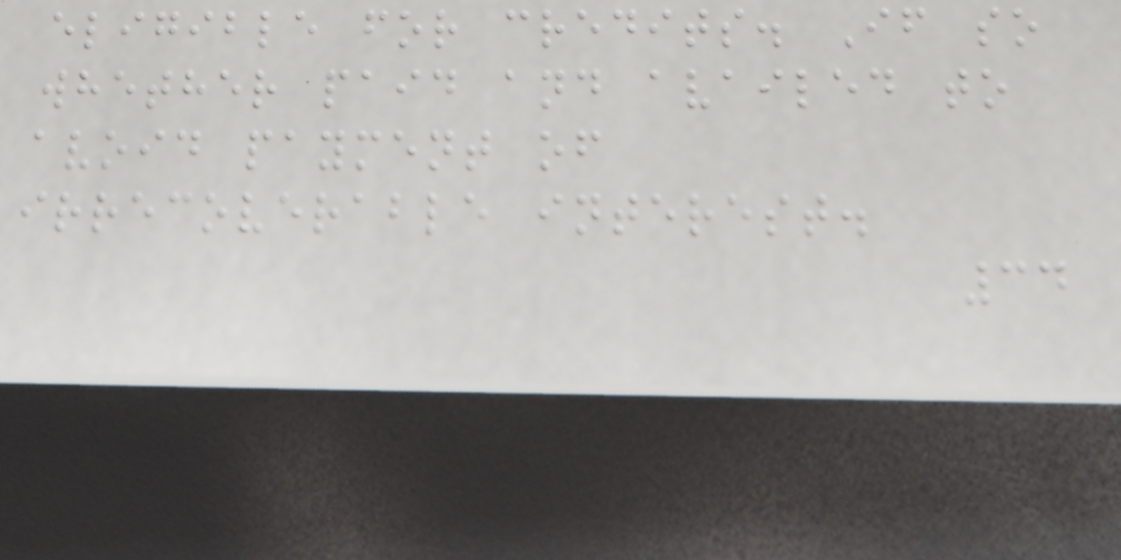eligible for credits. If so
whether paid and availed to
avoid payment of
irrecoverable interest.
34
